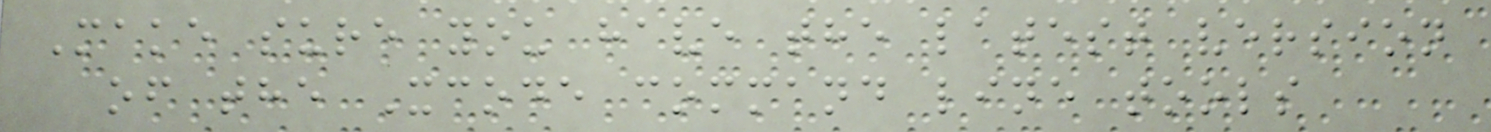Make sure you have the latest version
of the Xcode command line tools
